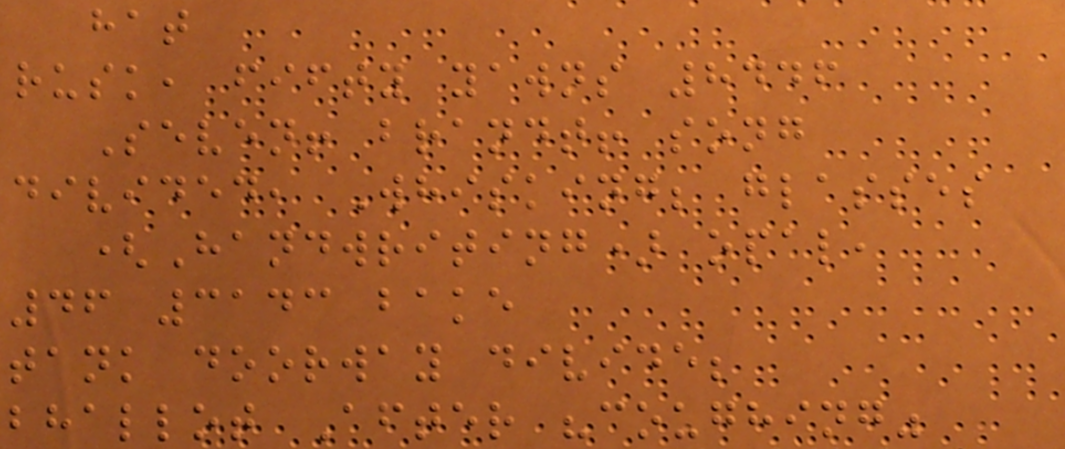hat
rusk, fifty yawns 8446
Seven! brandt! song
divided, Whisking; glasses
(Handwriting) opal,
46 3143 bake
tank doorway divide;
bhallot After "coughing"
